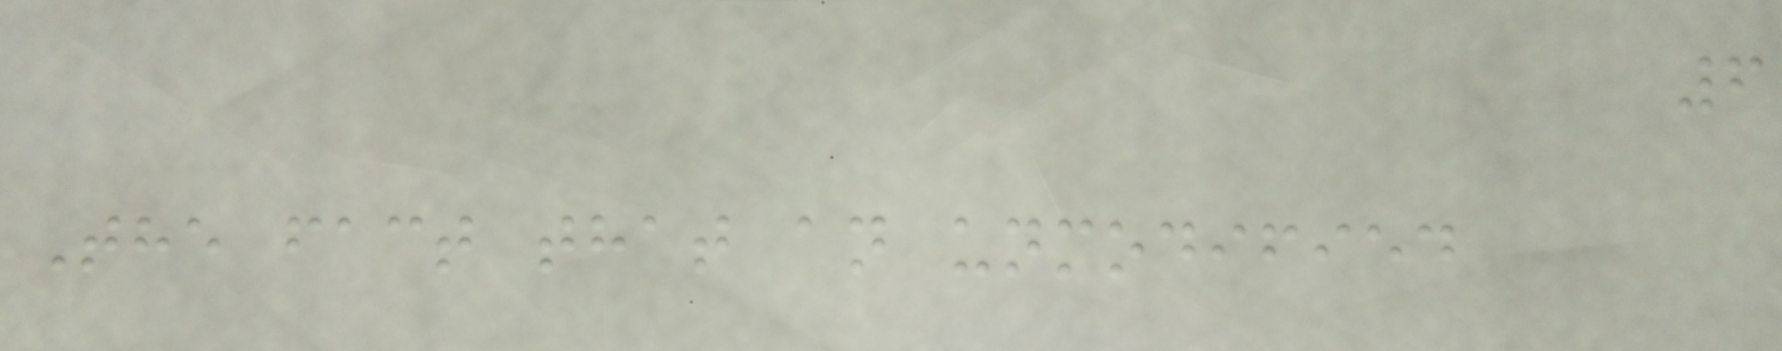6
The fact that an unmodified
